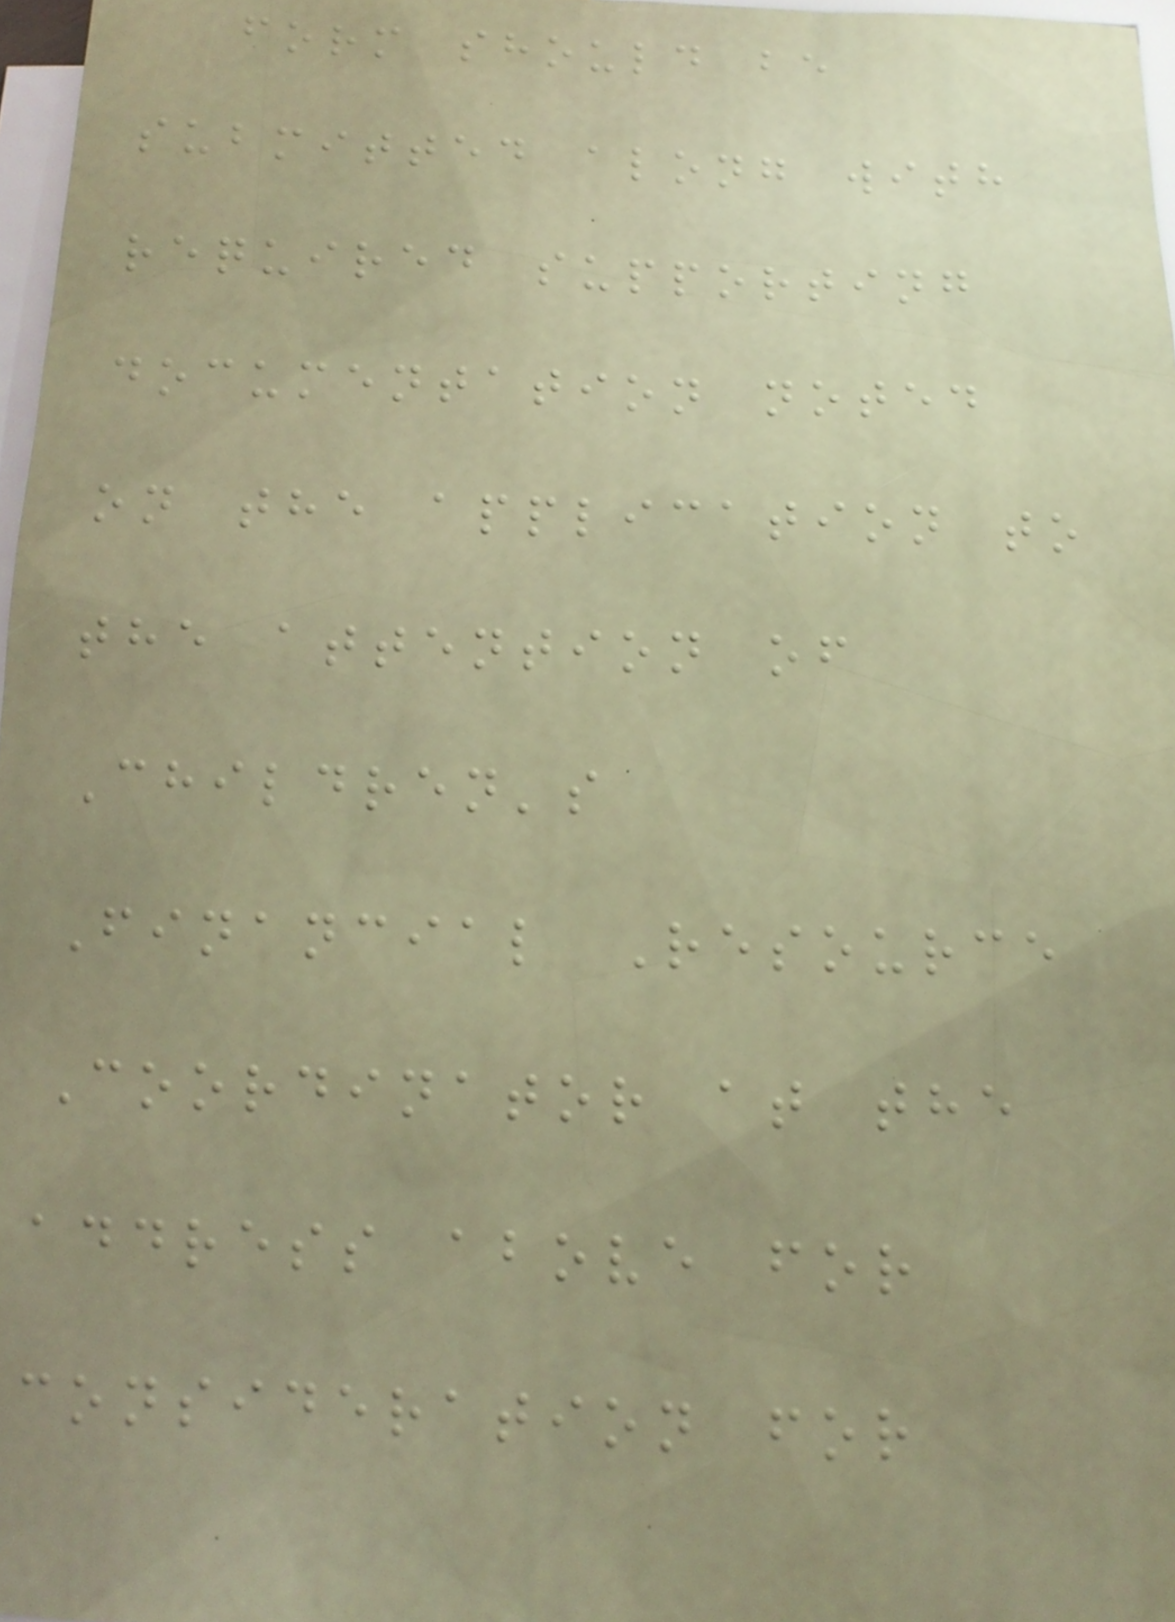form should be
submitted along with
required supporting
documentation noted
on the application to
the attention of
Children's
Financial Resource
Coordinator at the
address above for
consideration for
